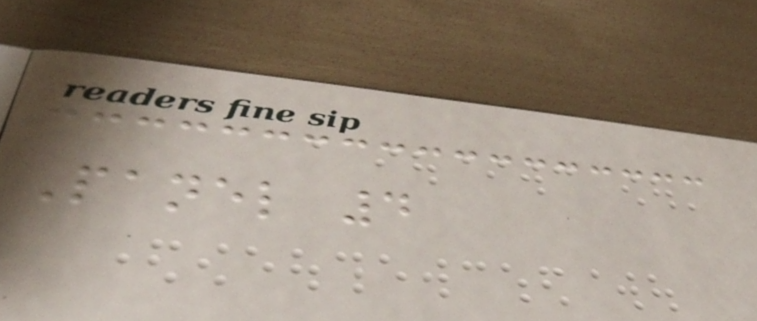Panel 4
